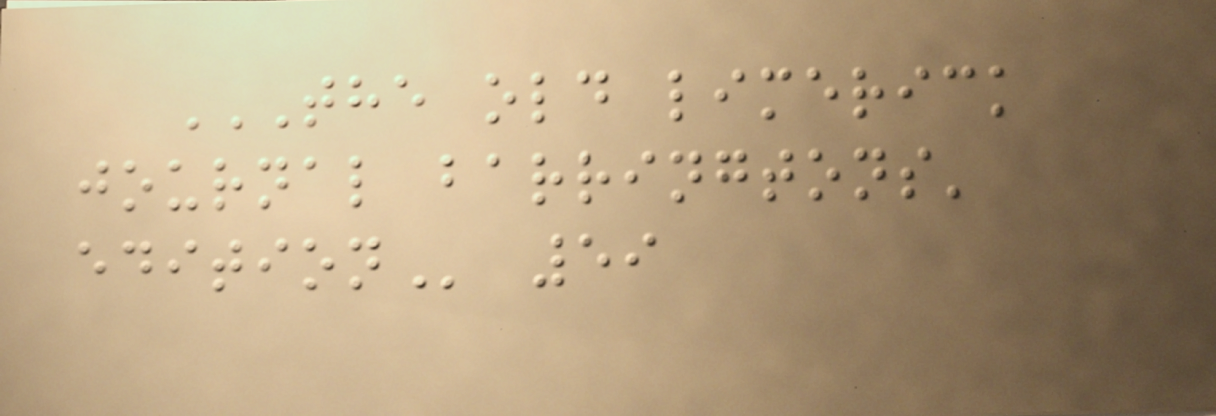THE OLD LIMERICK
JOURNAL BARRINGTONS'
EDITION 59
